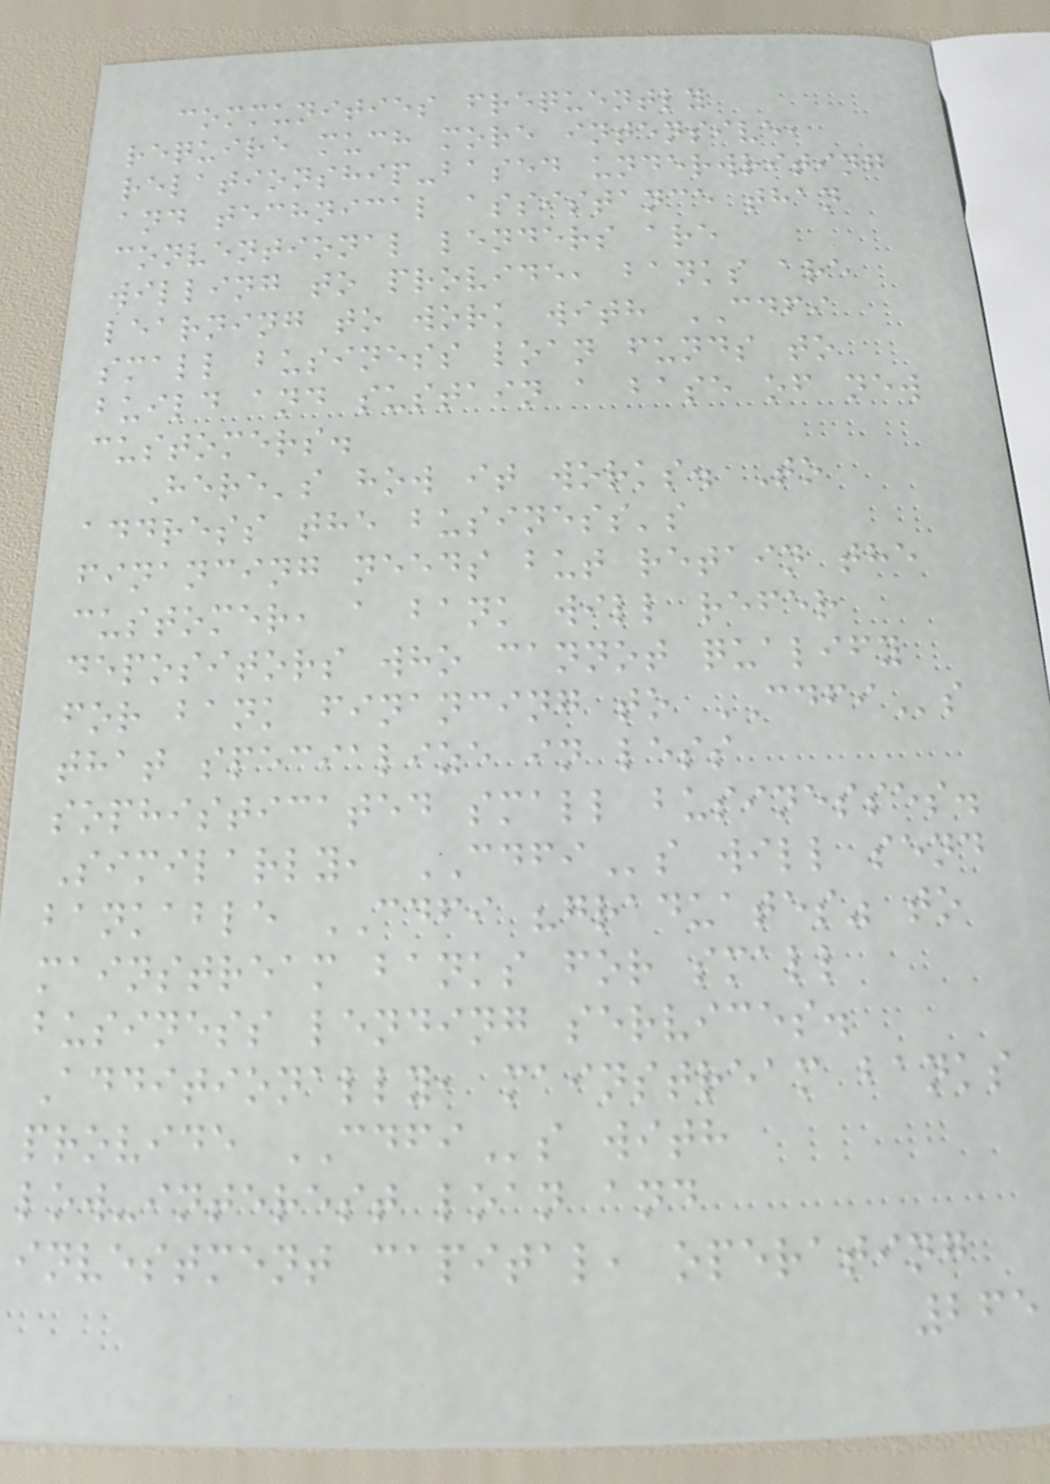communities frequently
require much more intensive,
relationship-based underwriting
and technical assistance than
conventional lenders are
willing to provide, banks are
learning to work with CDFI
small business loan funds to
build and sustain a base of new
customers.
Here's how it works. To
address the business's
financing needs but retain the
customer, a bank will refer
depositors who cannot qualify
for bank financing to CDFIs
that specialize in less
sophisticated small businesses.
Similarly, CDFIs will send
bankable CDFI "graduates" to
mainstream banks for small
business lending services.
Additionally, mainstream banks
provide CDFIs with
low-interest loan and
investment capital, operating
265
